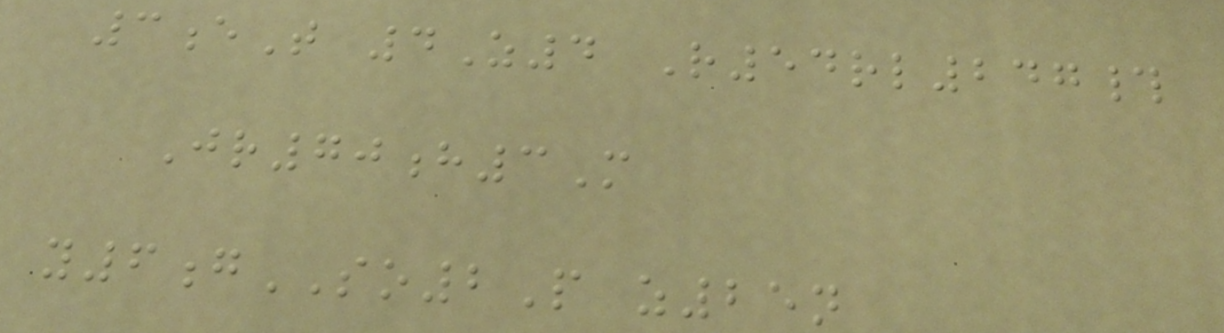3eT 4Z4 R54rl247#
Jr70h3M
y6gSO2P z25n
